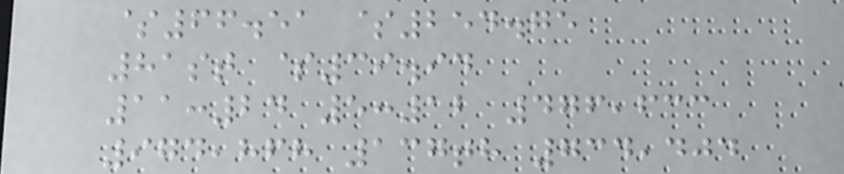$66.51 $254.75
81st $39.94
11:24 5:12 476,633
974,868 137th 734,404
